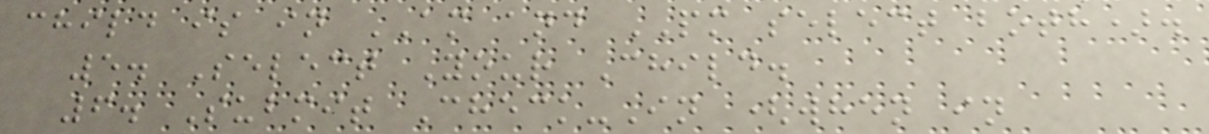child is in AM and PM select both).
5. Select Your Child.
6. Submit Check-In (when in
